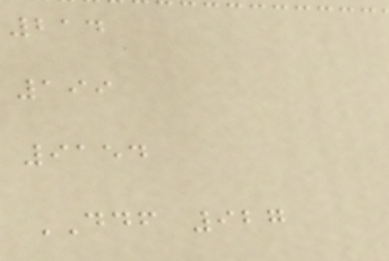214
199
9154
DDF 927
